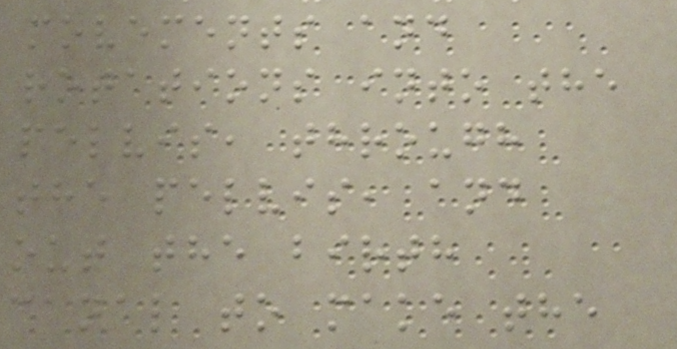movements and
rotations into the
pelvis, through
the pelvis, and
out the birth
canal to make the
